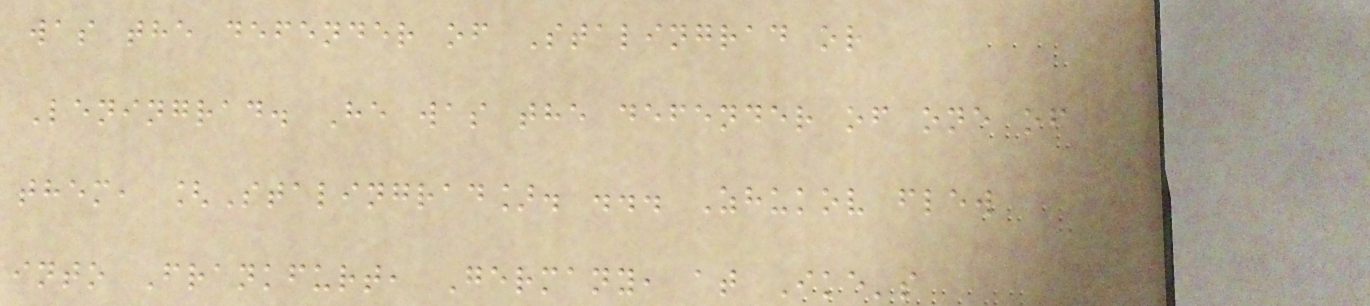was the defender of Stalingrad or
Leningrad. He was the defender of one of
them, [Stalingrad]. ... Zhukov flew
into Frankfurt, Germany, at Ike's
